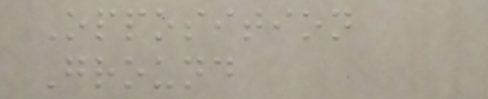Opposition
Ground
